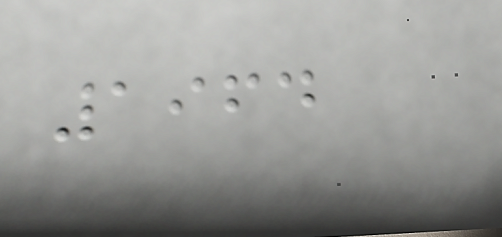1964
